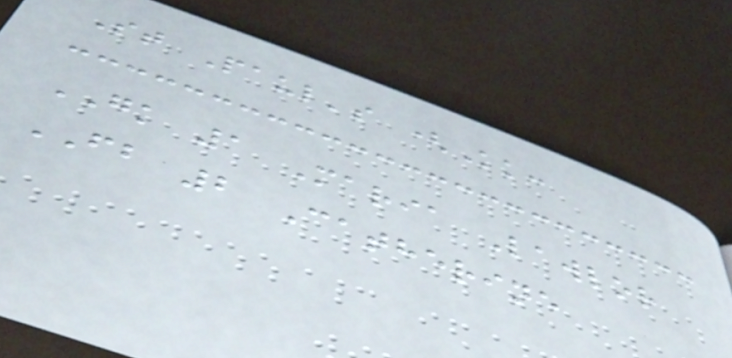St Paul's (Kk:
GK 1 Maria Lawlor
FB 2 Catherine
